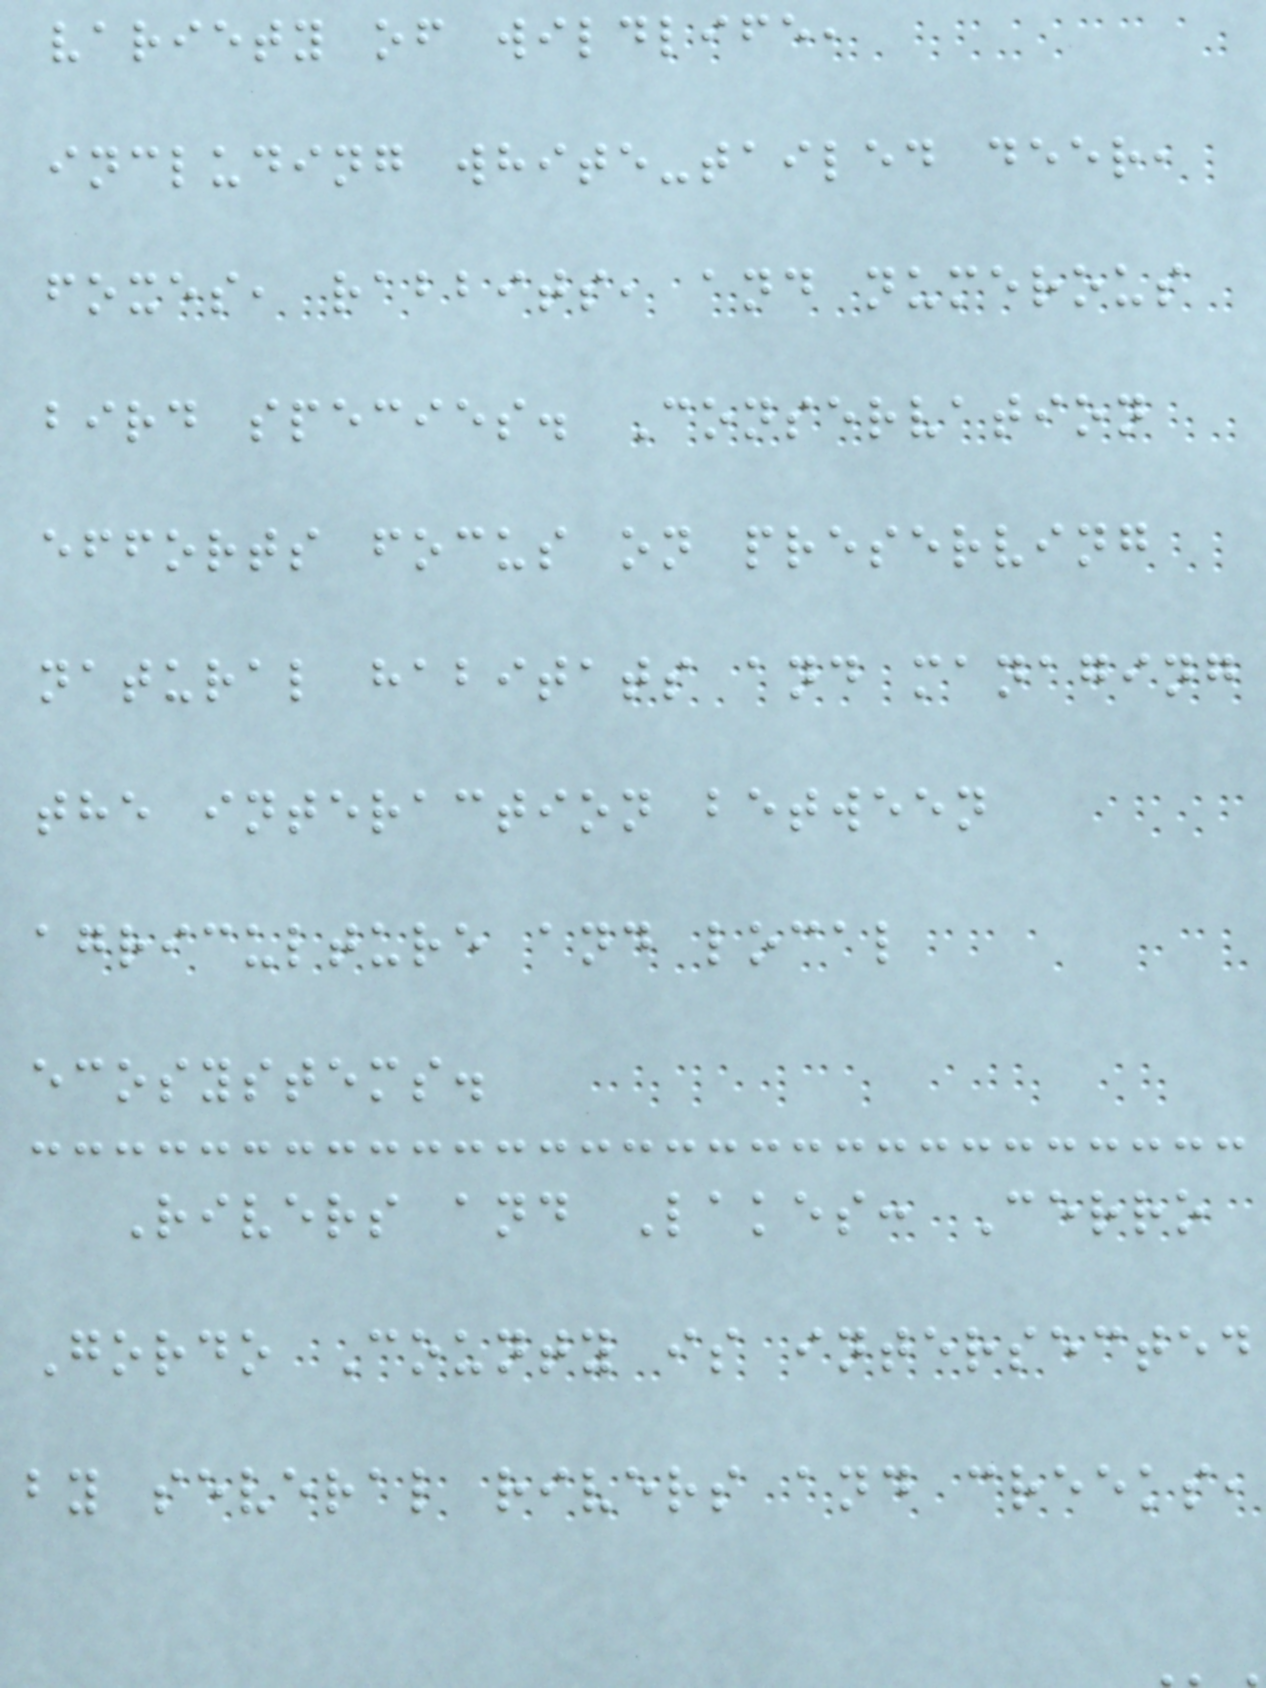variety of wildlife,
including white-tailed deer,
foxes, rabbits, and numerous
bird species. Conservation
efforts focus on preserving
natural habitats and managing
the interaction between
agriculture and local
ecosystems.
Rivers and Lakes: Cerro
Gordo County is intersected
by several rivers and creeks,
